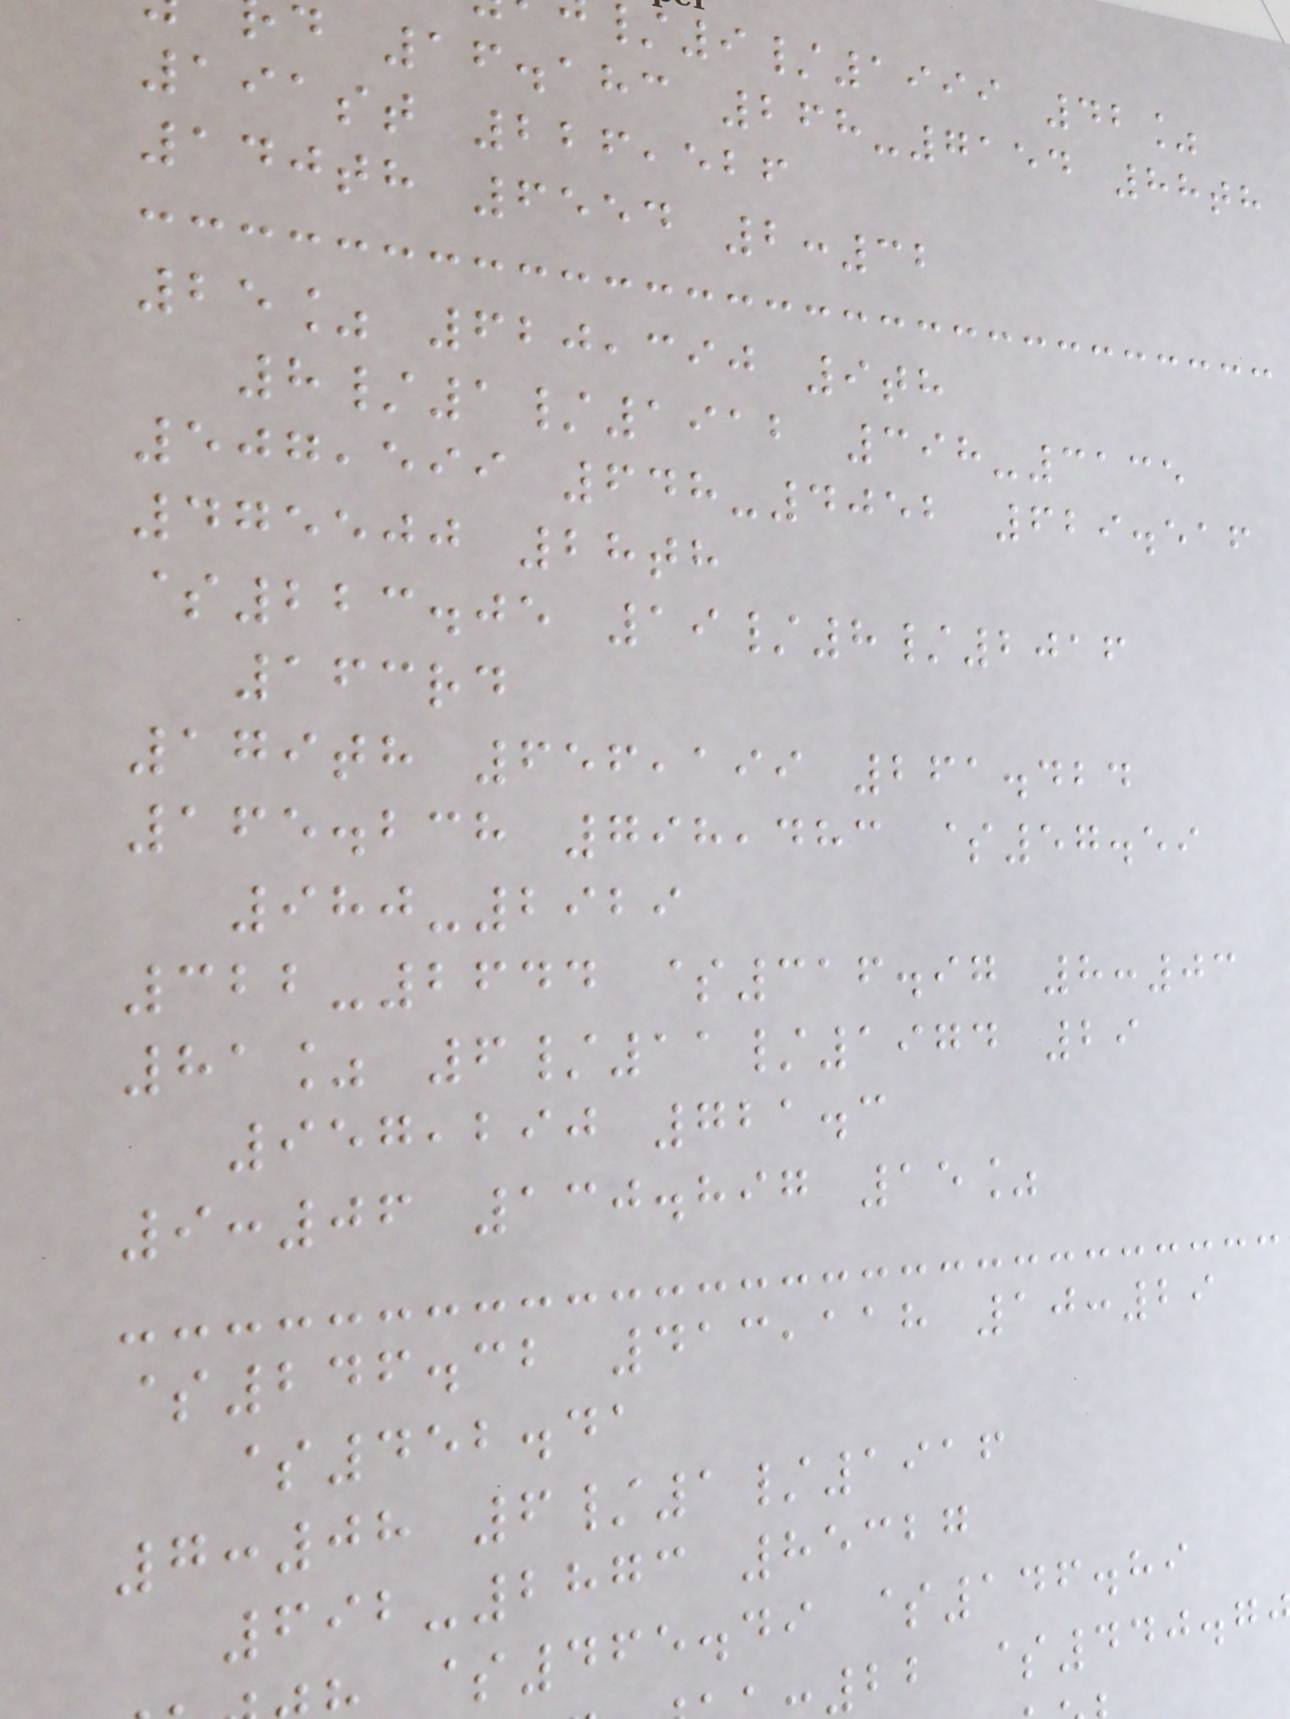9/1999 42%
d 16.183 268-7154 88th
191st 226,526
140th 6554 2:32
25% 620,390 9th
8/1/1912 398-3135
507,599 648-4052 629.516
475500 28th
$223.05 19/8/2016
163rd
179th 656,199 261.424
165.238 798,483 $57.59
980-2929
322-2644 $316.97 8:03
81% 6/11/1974 29
957,290 721.3
9:06 130.897 15%
$246.32 413,118 10:29
$452.41
7:08 6/1/1916
692-2873 85327
$465.49 $146.89
22 $440.7
